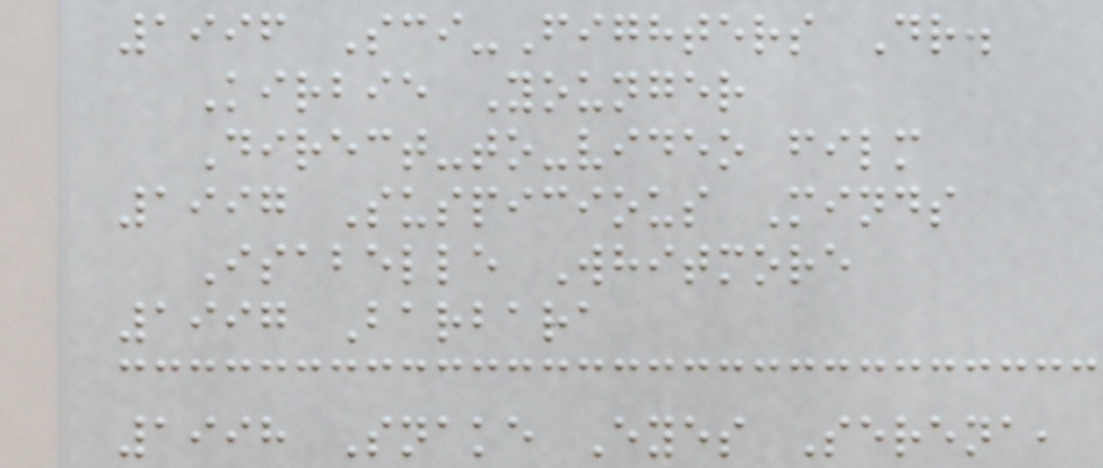1996 Sci-Fighters Dr.
Kirbie Younger
Direct-to-video film
1997 Suspicious Minds
Isabelle Whitmore
1997 Barbara
1998 Snake Eyes Serena,
